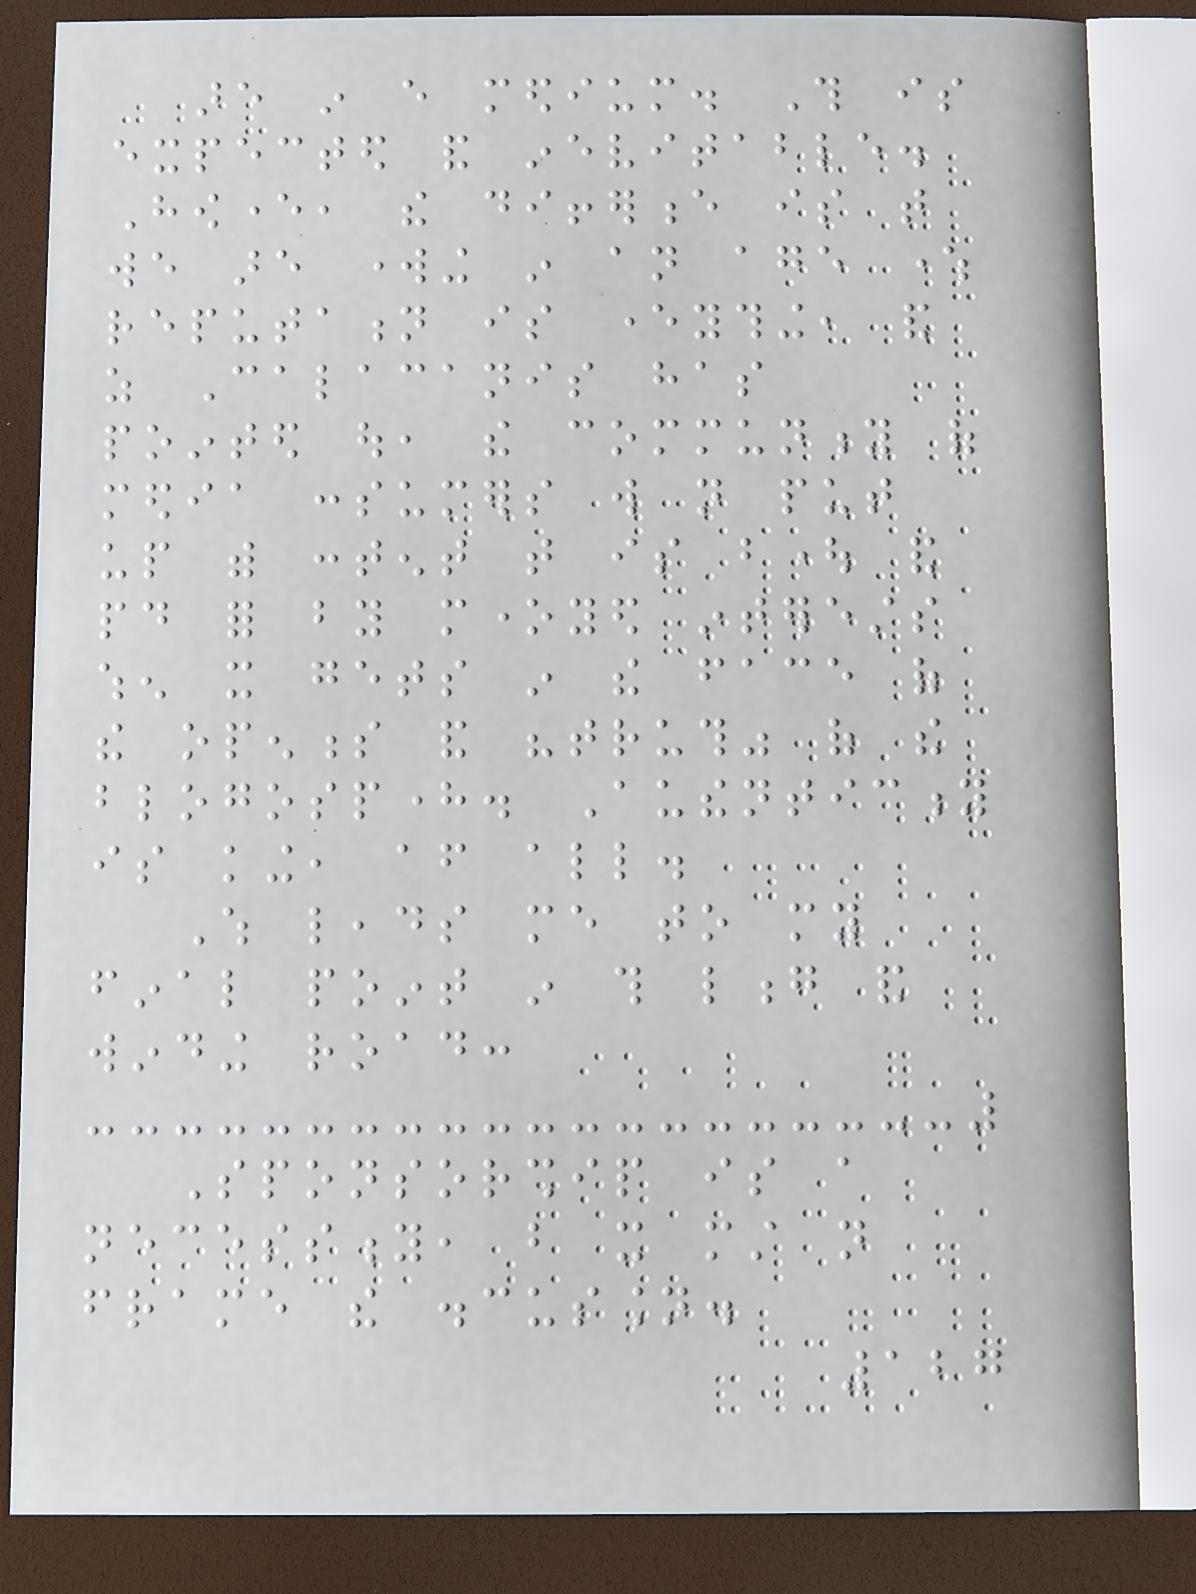are in every medium. This is
expected and inevitable.
However, the difference is that
we are working in an age where
reputation is everything, and
as Calacanis has
pointed out, the community of
media consumers will not put
up with content that is bought and
paid for by moneyed interests
when it gets in the face of
the openness and "truth" of the
blogosphere. Authenticity
is king, after all.
Which leads me to my
final point in this long and
winding road:
Sponsorship is a
necessity, but it must not
frame the discussion.
127
